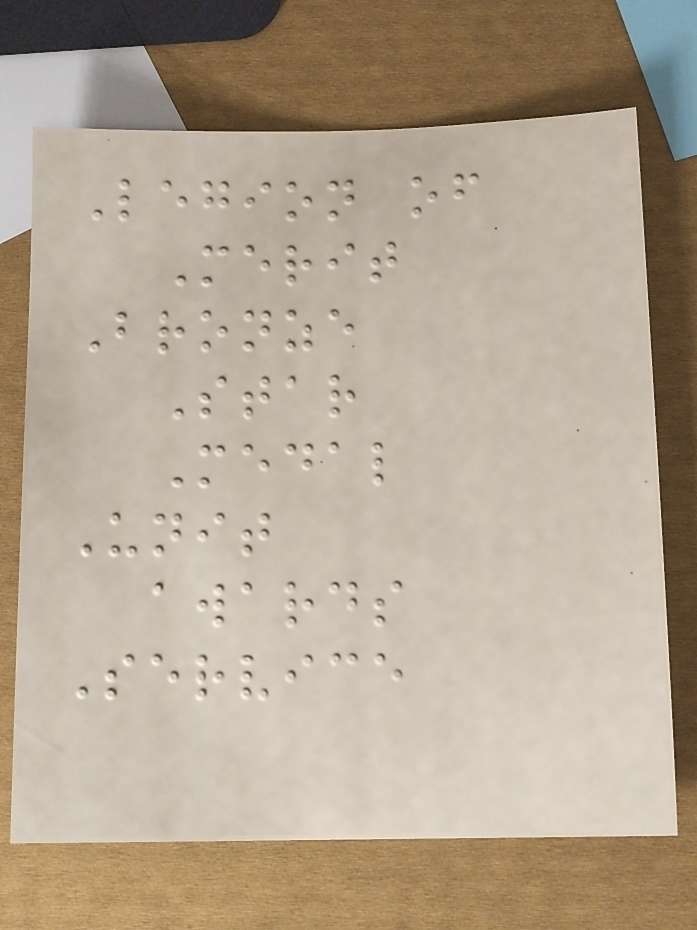Legion of
Merit
Bronze
Star
Medal
Unit
awards
Service
